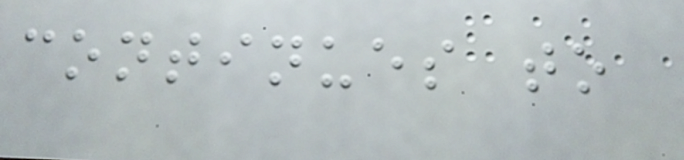continues to
